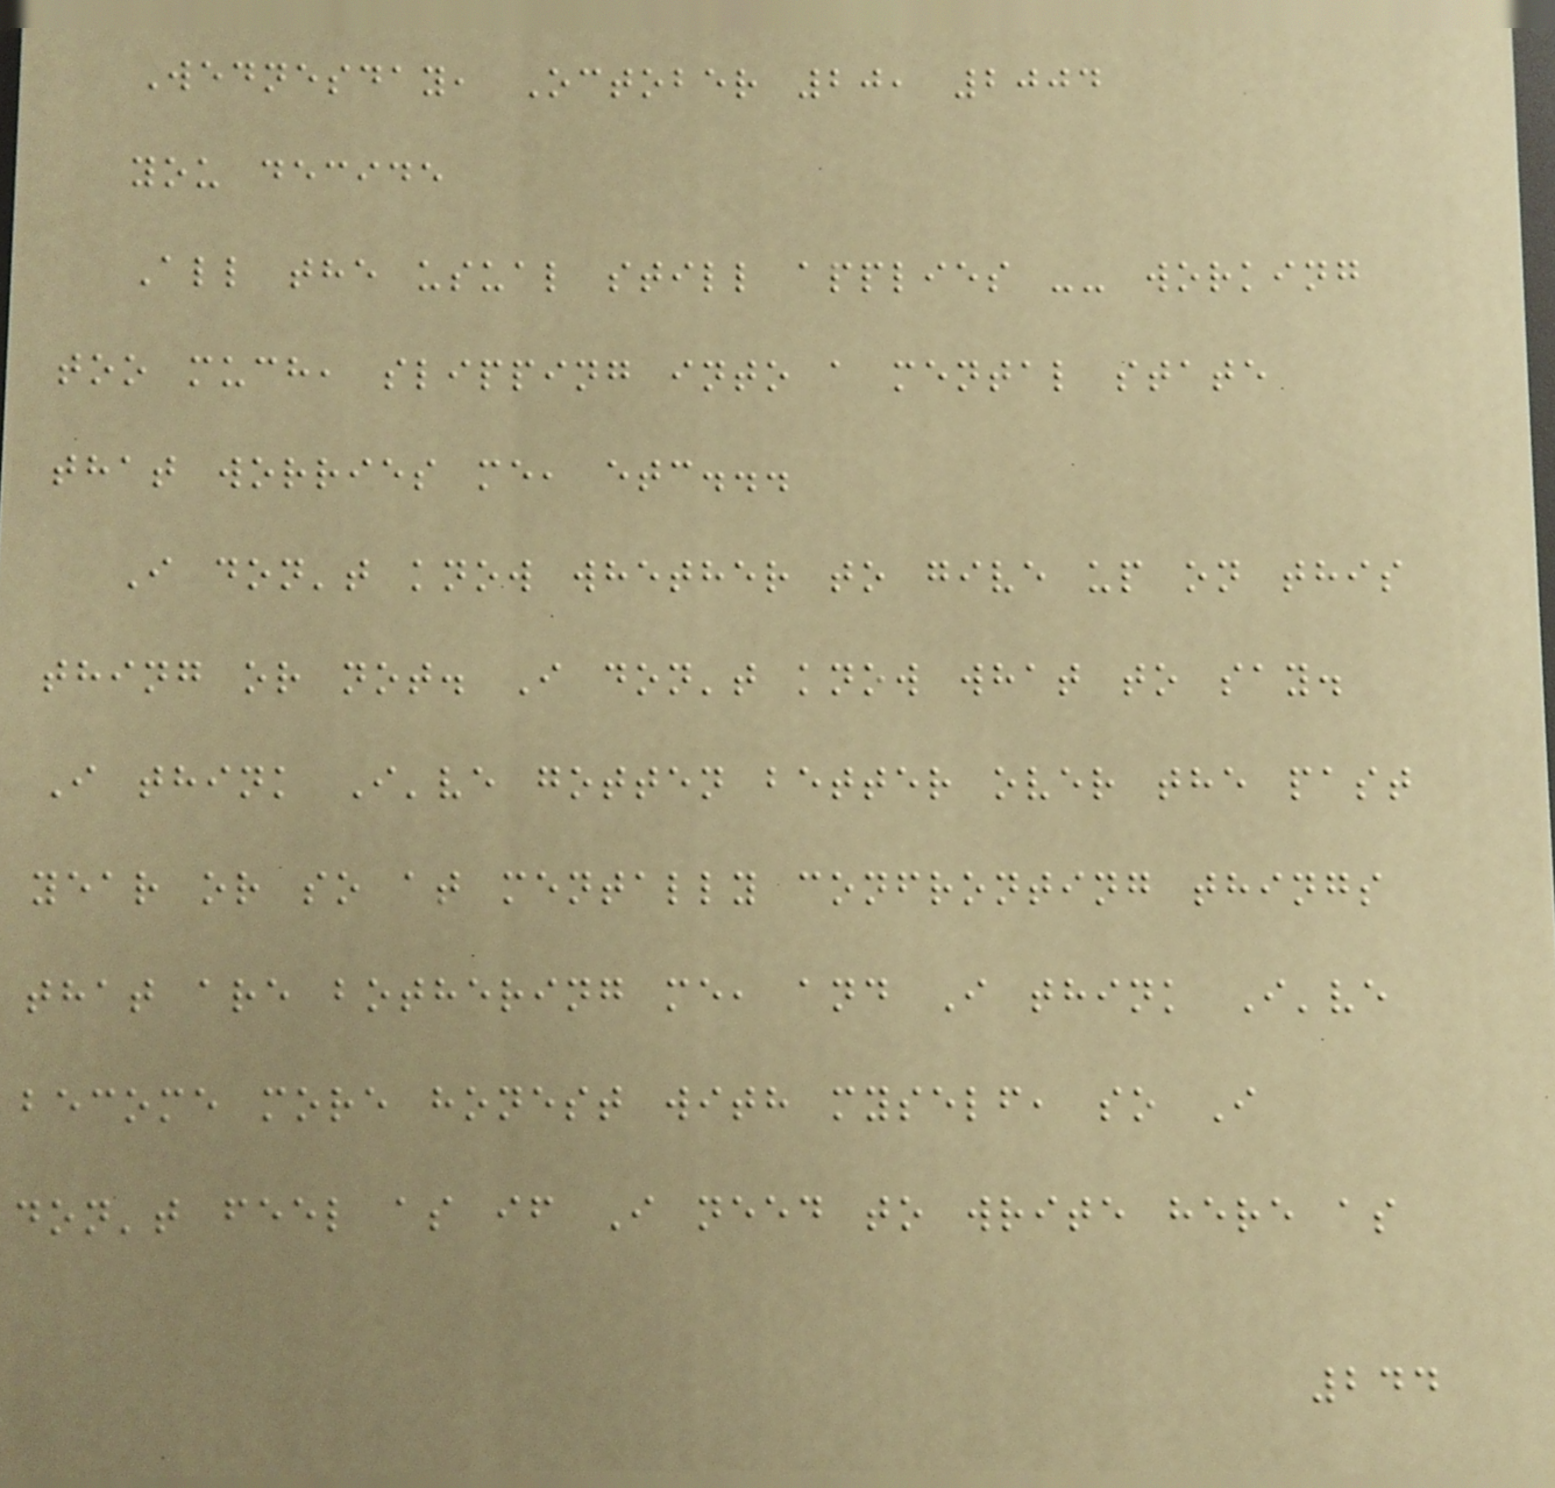Wednesday, October 20, 2004
you decide
All the usual still applies -- working
too much, slipping into a mental state
that worries me, etc...
I don't know whether to give up on this
thing or not. I don't know what to say.
I think I've gotten better over the past
year or so at mentally confronting things
that are bothering me, and I think I've
become more honest with myself, so I
don't feel as if I need to write here as
244
